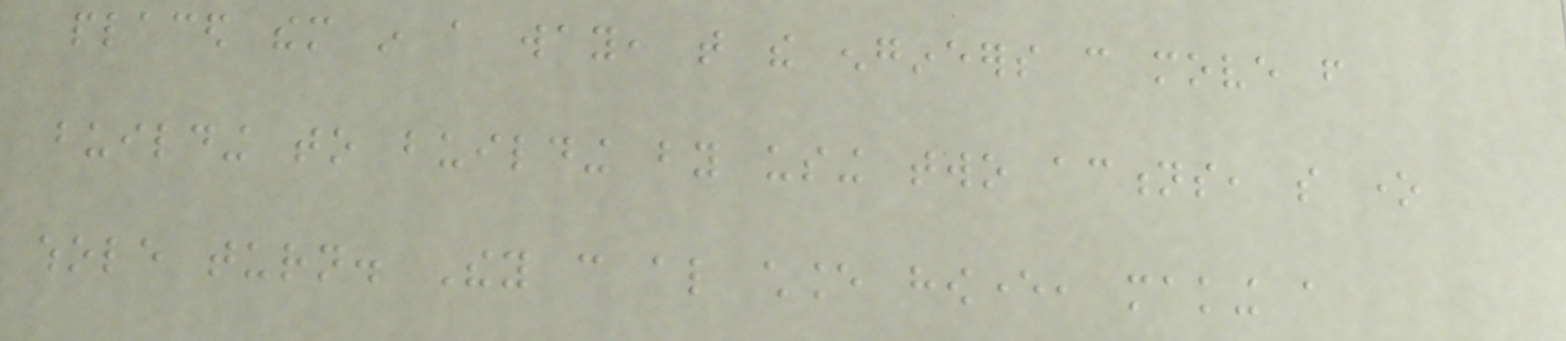placed them in a way, that the engineers can move from
building to building by using two actions, so one
whole turn. They can also chance however, making a
